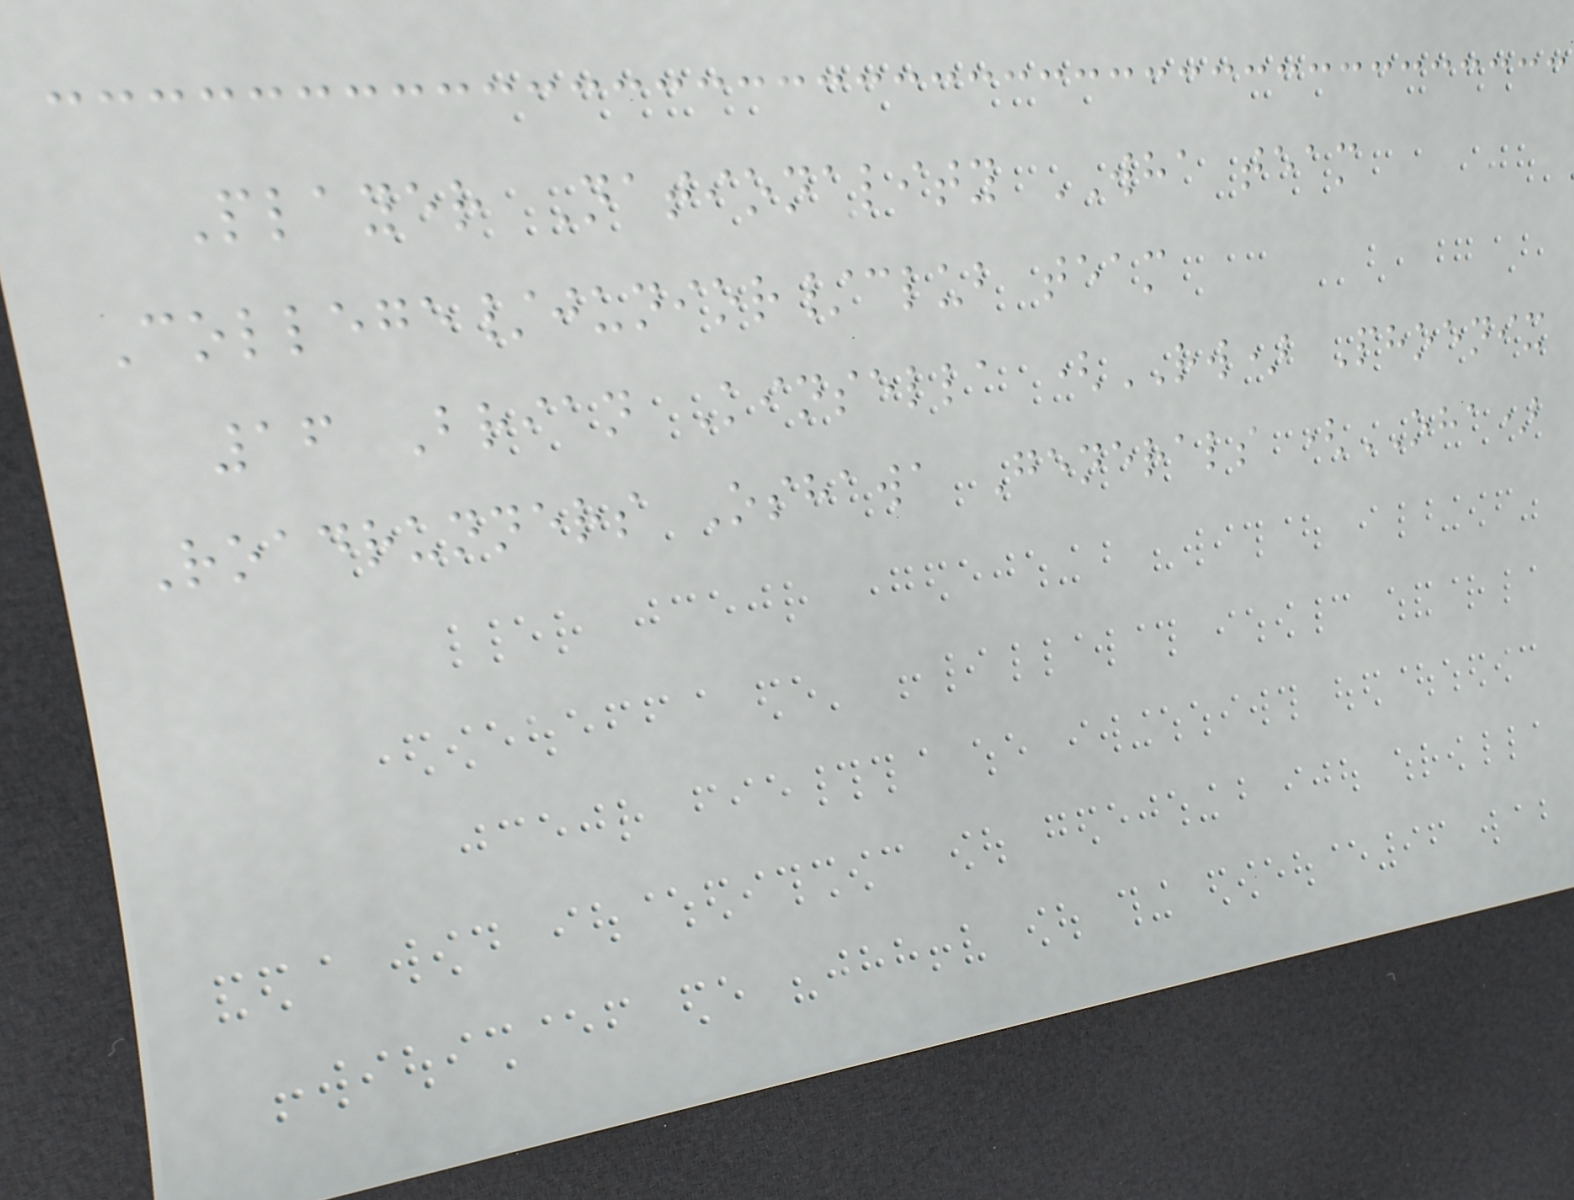Player Nationality WHA team
College/junior/club team
16 Brian Kinsella (RW) Phoenix
Roadrunners Oshawa Generals (OHA)
